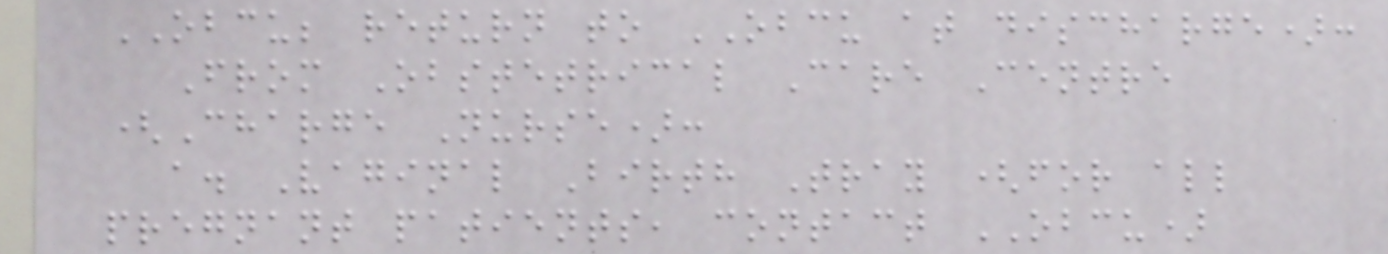OBCU; return to OBCU at discharge):
From Obstetrical Care Centre
(Charge Nurse):
a. Vaginal Birth Tray (for all
pregnant patients, contact OBCU)
